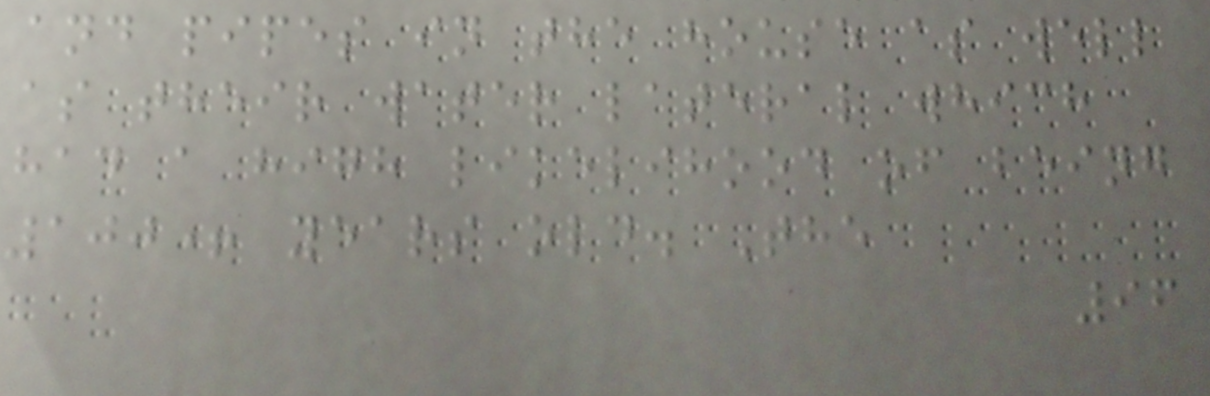and pipes in the house as well
as their water lateral which
had a high likelihood of being
100+ years old. The
96
